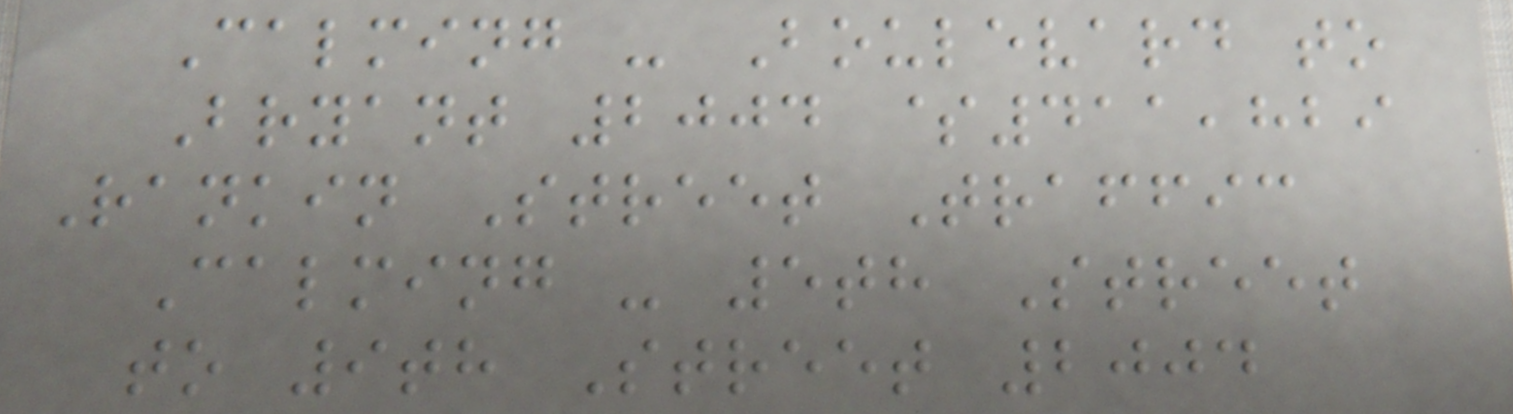Calming - Boulevard to
Bryant 2004 $411,829
Rankin Street Traffic
Calming - 5th Street
to 9th Street 2004
